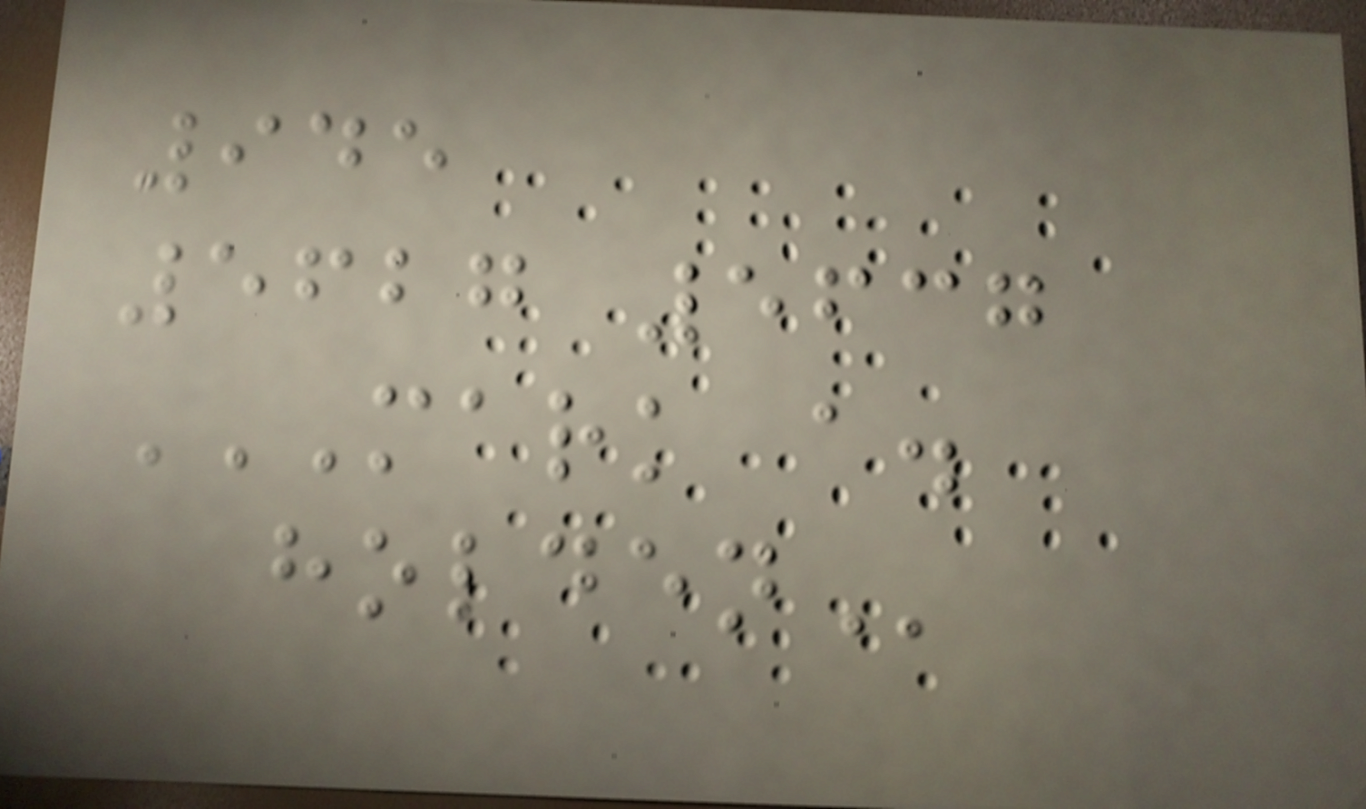945
5627 5637
MARK A.
HOLDEN
